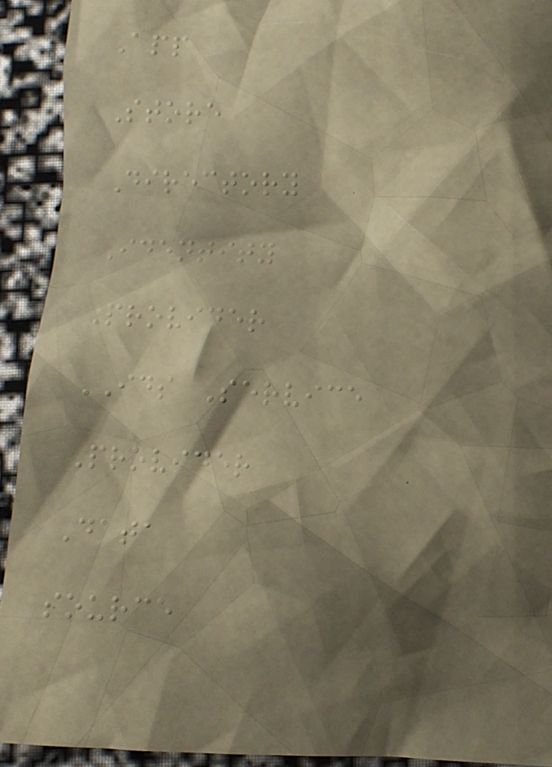App
Store
Directory
Identity
Provider
IDS Service
Provider
Data
source
